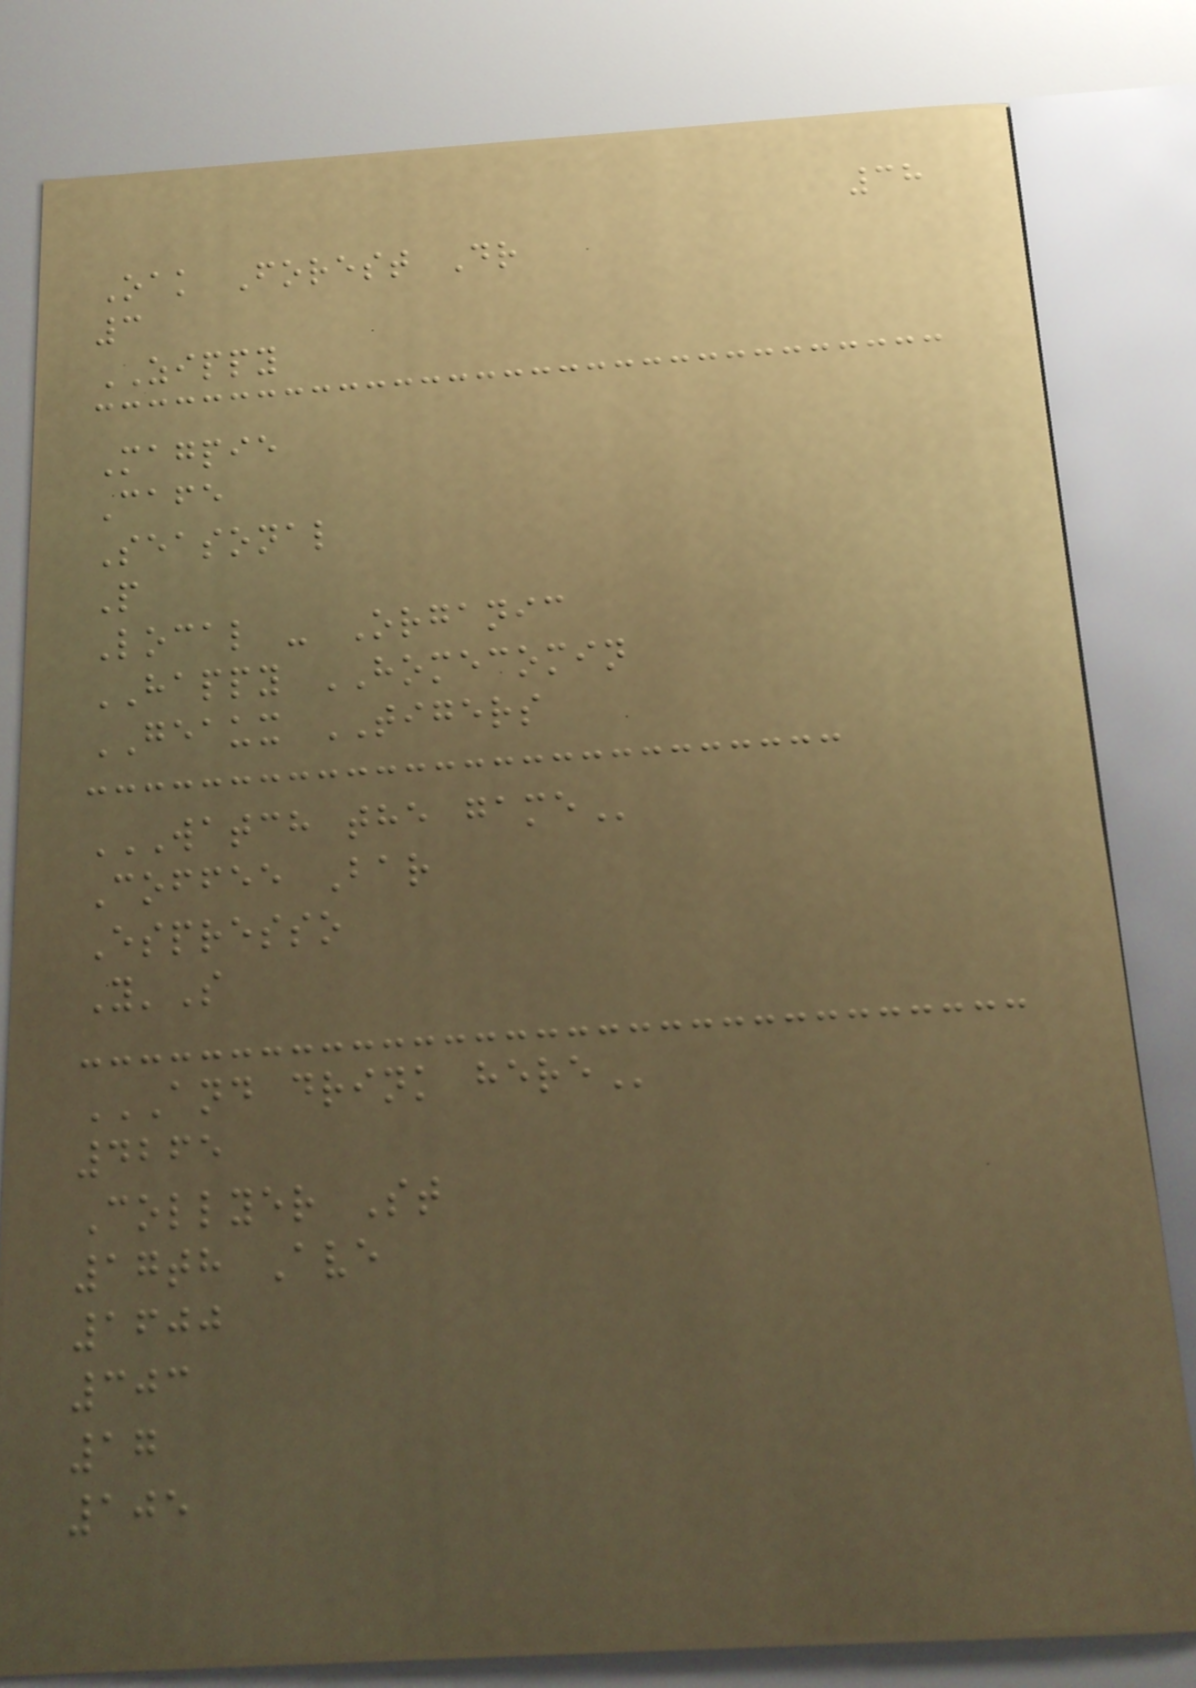38
Oak Forest Dr
3
ZIPPY
Magpie
Cafe
Seasonal
P
Local - Organic
HAPPY HOMECOMIN
GEAUX TIGERS
WATCH THE GAME
Coffee Bar
Espresso
Y'S
AND DRINK HERE
4265
Collyer St
17th Ave
1600
303
17
105
